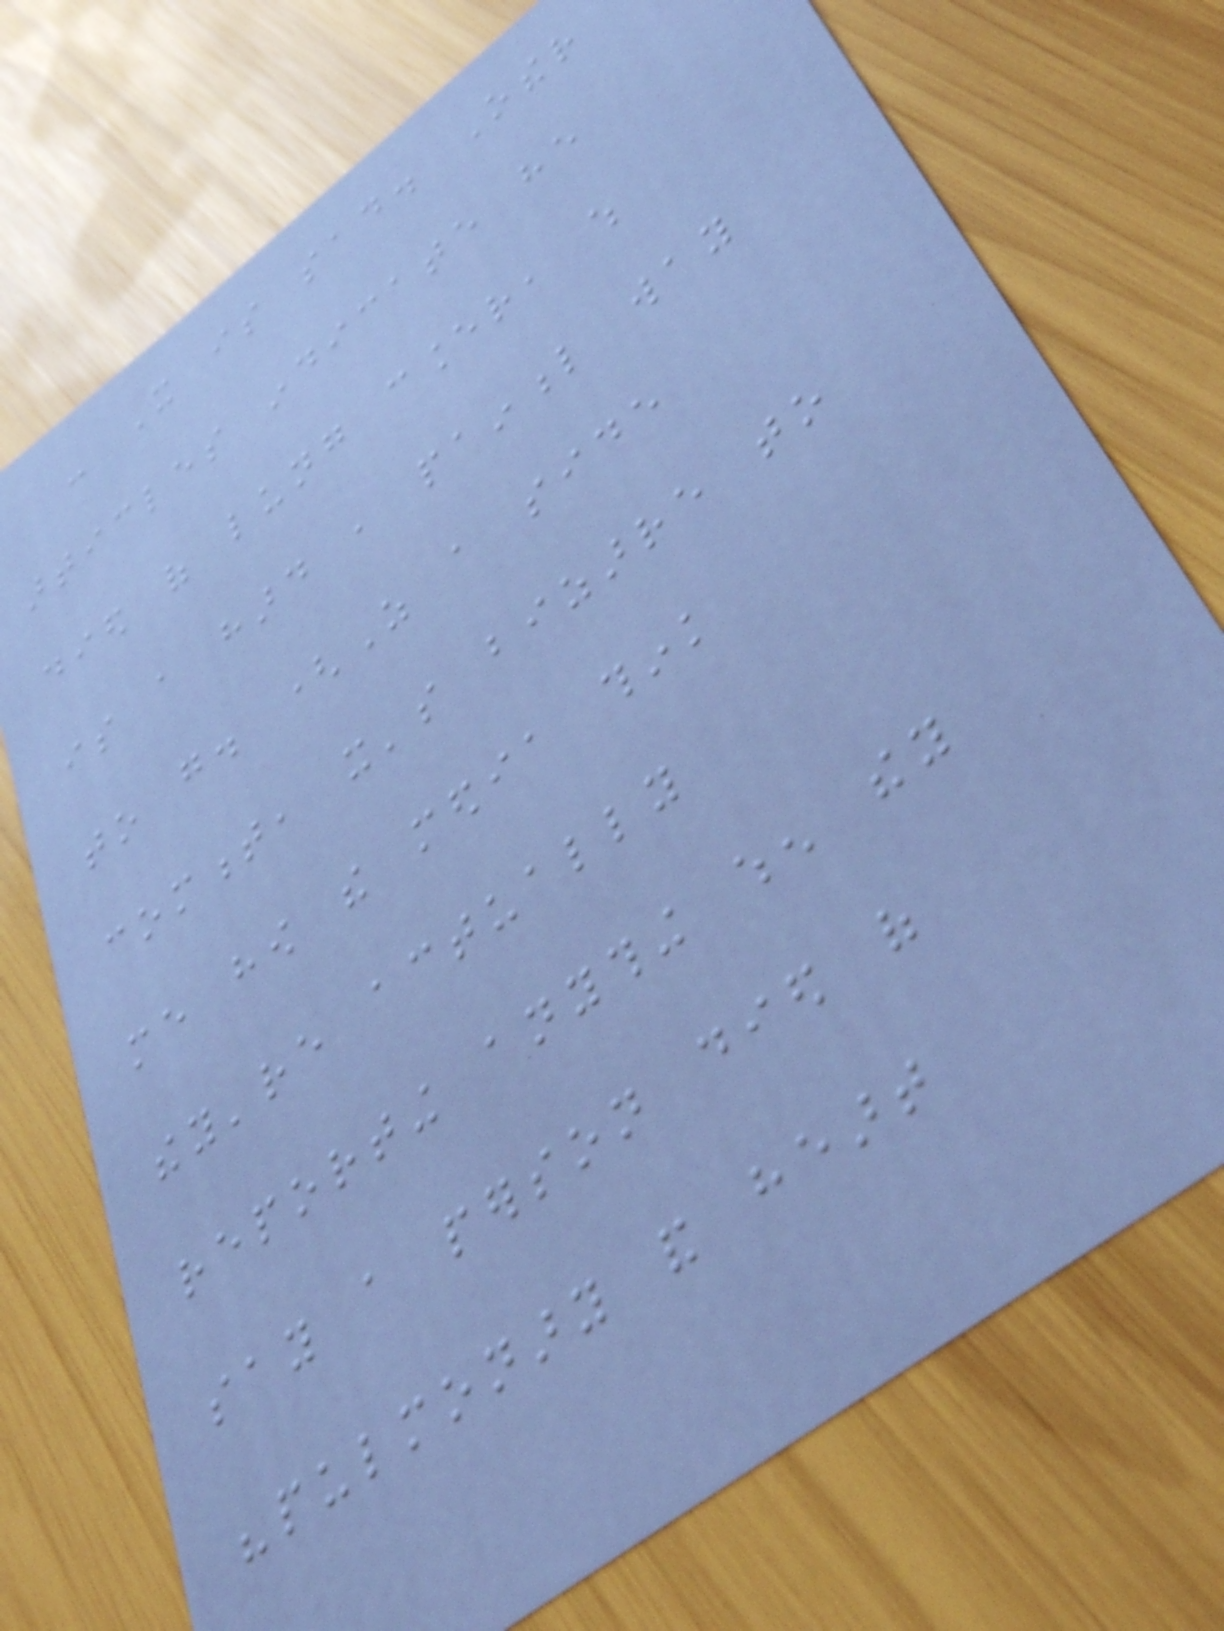- It is sad. Other
articles indicate he
died of lung cancer, which
is a hard , painful way
to go. (As a side
comment, it's bizarre to
me how the media think
they're actually
reporting anything when they
say a person died of
"pulmonary and heart
